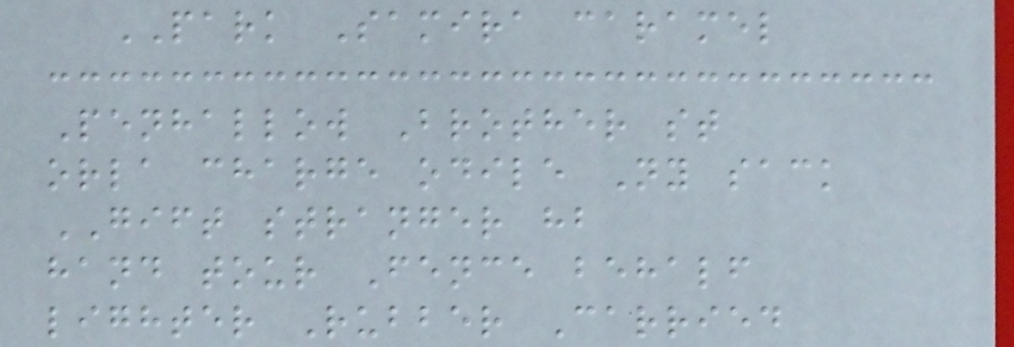PARK Samira caramel
Penhallow Brother st
orla charge odile Ny sack
GIFT stranger hb
hand tour Fence behalf
lighter Rubber Carried
